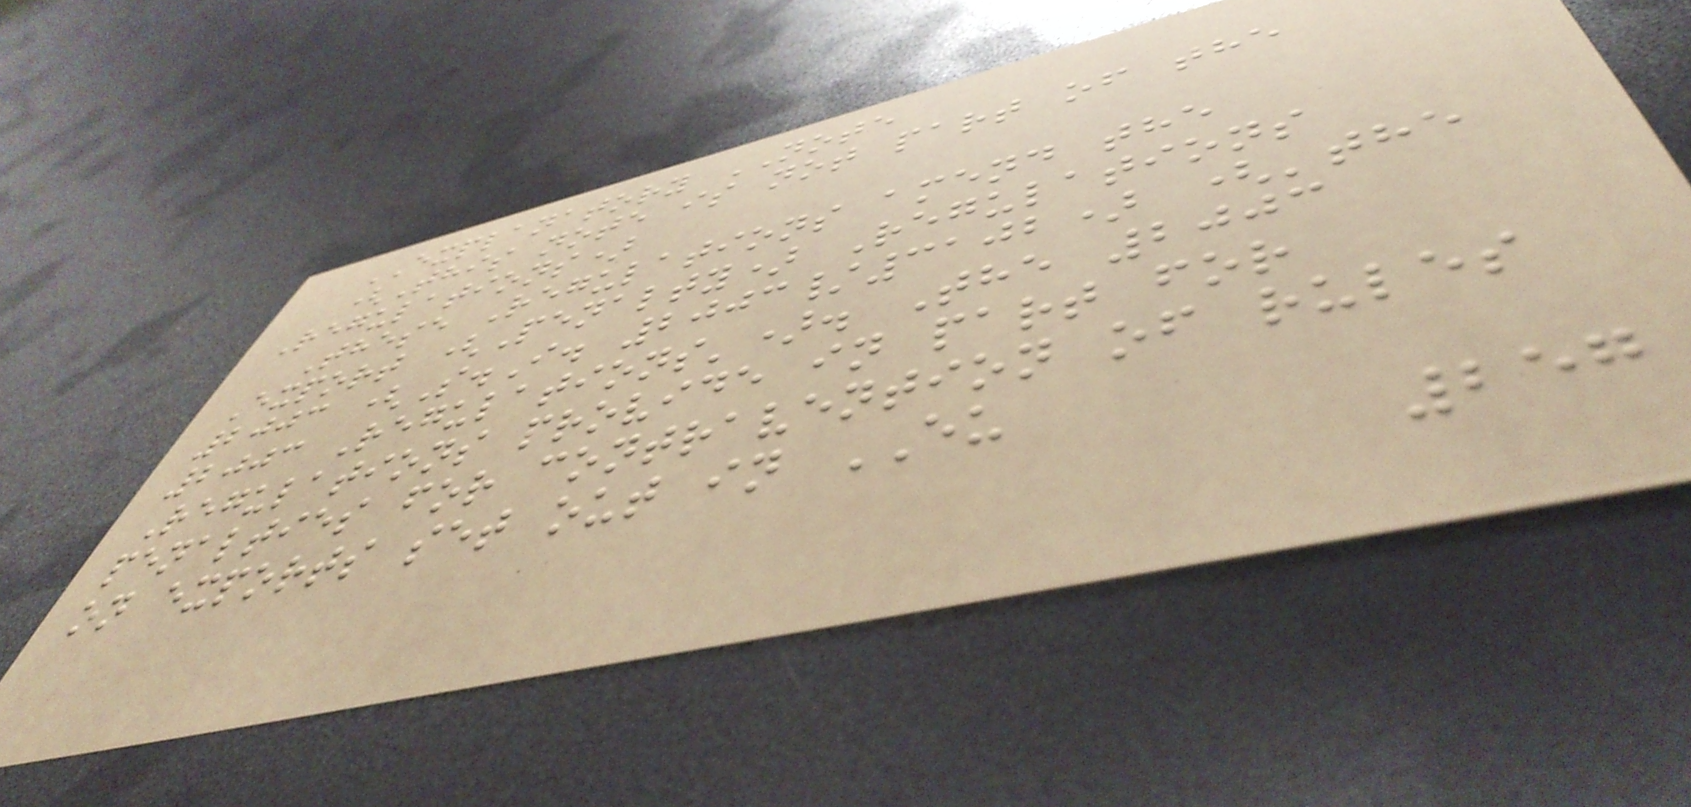EXPLANATORY NOTE
(This note is not part of the
Regulations)
These Regulations amend the
Export (Penalty) Regulations
2003 (S.I. 2003/3102) ('the
2003 Regulations'). The 2003
Regulations provide in part for
penalties for contravention of rules
on exports set out in EU
257
